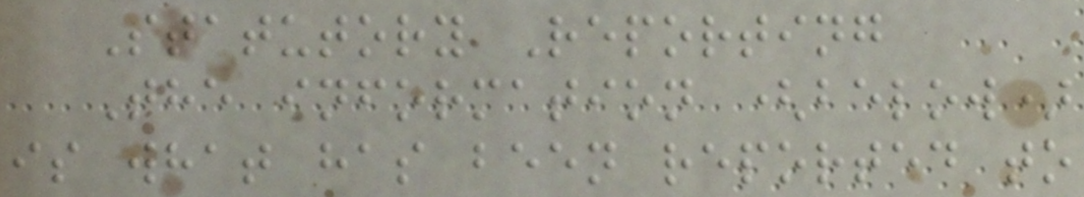Statutory Reporting
The information (below)
is what has been reported to
